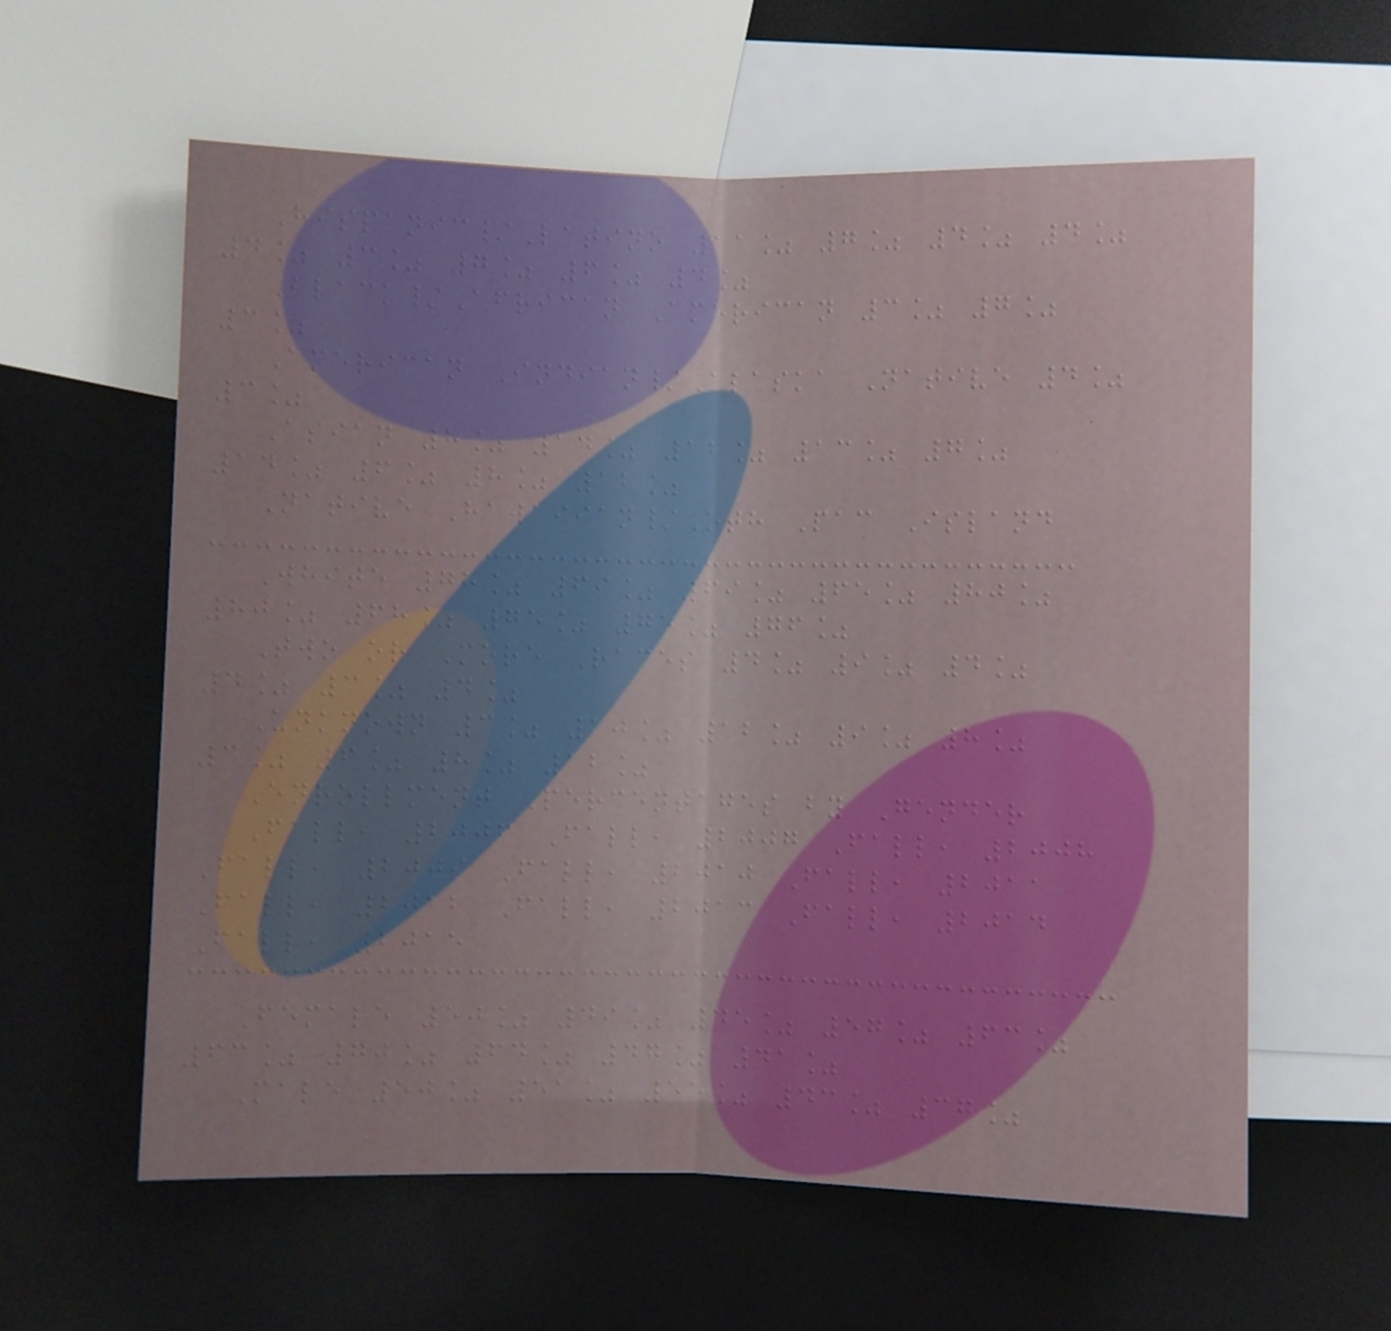Hispanic/Latino 11% 7% 4% 4%
4% 3% 7% 6% 4%
Black/African American 3% 7%
3%
American Indian/Alaska Native 4%
3%
Asian 8% 14% 12% 13% 7%
14% 6% 8% 12%
Native Hawaiian/Oth Pac Island
White 78% 69% 69% 65% 80%
80% 68% 75% 75% 76%
Two or More Races 4% 9% 4%
4% 3% 4%
Unknown 3% 10% 12% 9% 8%
3% 6% 8% 12%
Enrollment Percentages by Gender
Fall, 2006 Fall, 2007 Fall, 2008
Fall, 2009 Fall, 2010 Fall, 2011
Fall, 2012 Fall, 2013 Fall, 2014
Fall, 2015
Female 50% 49% 45% 57% 63%
63% 70% 64% 47% 41%
Male 50% 51% 55% 43% 37%
